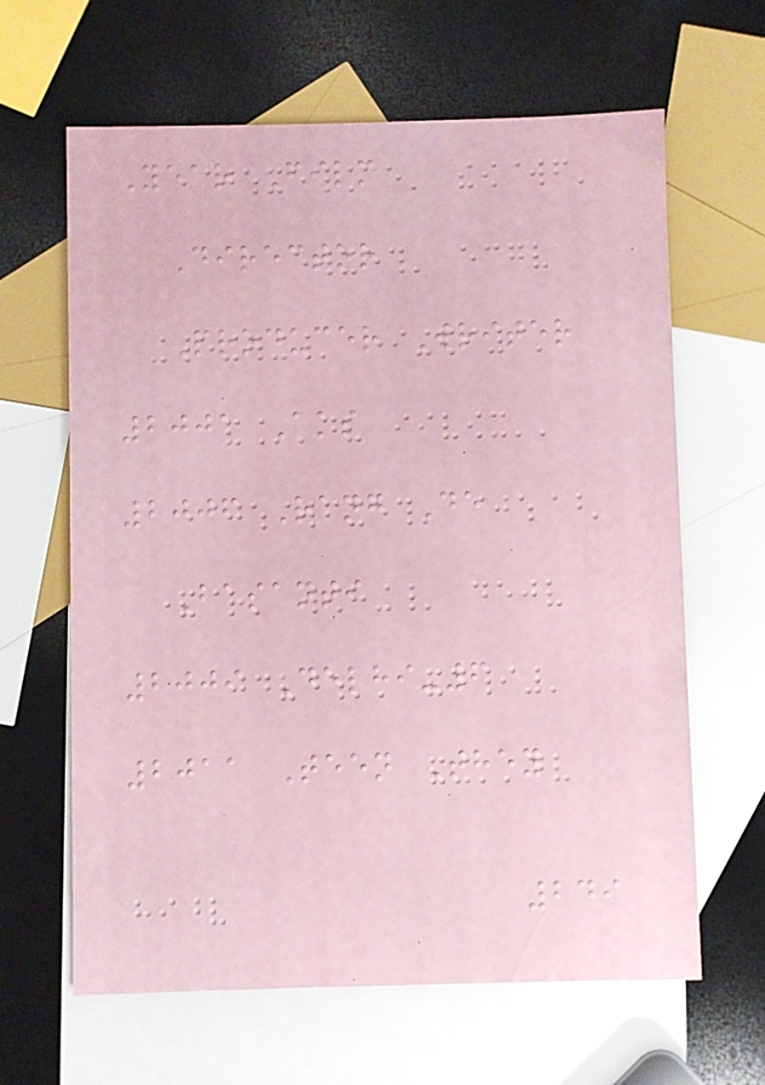Year Film
Director
Producer Writer
2001 Aks
2006 Rang De
Basanti
2009 Delhi-6
2011 Teen They
249
